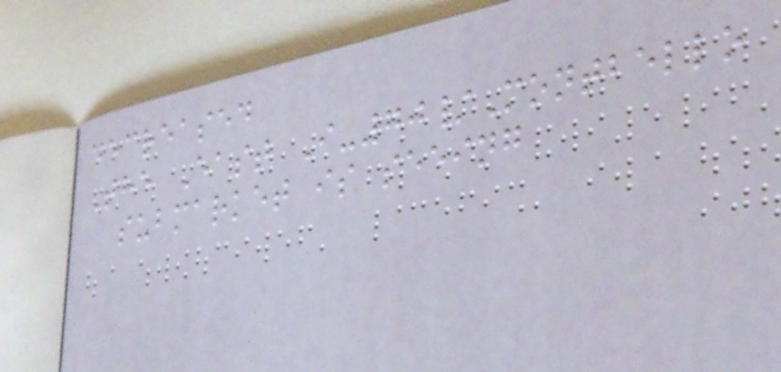decreased
The East I-70/Montbello
submarket is seeing
